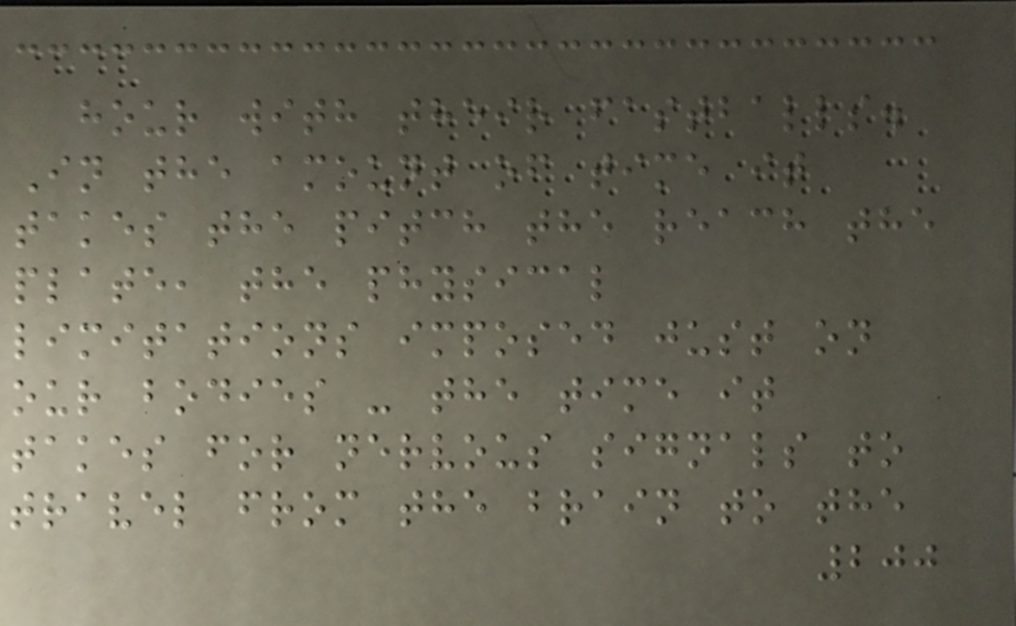hour with their fastballs.
In the amount of time it
takes the pitch the reach the
plate, the physical
limitations imposed just on
our bodies - the time it
takes for nervous signals to
travel from the brain to the
200
